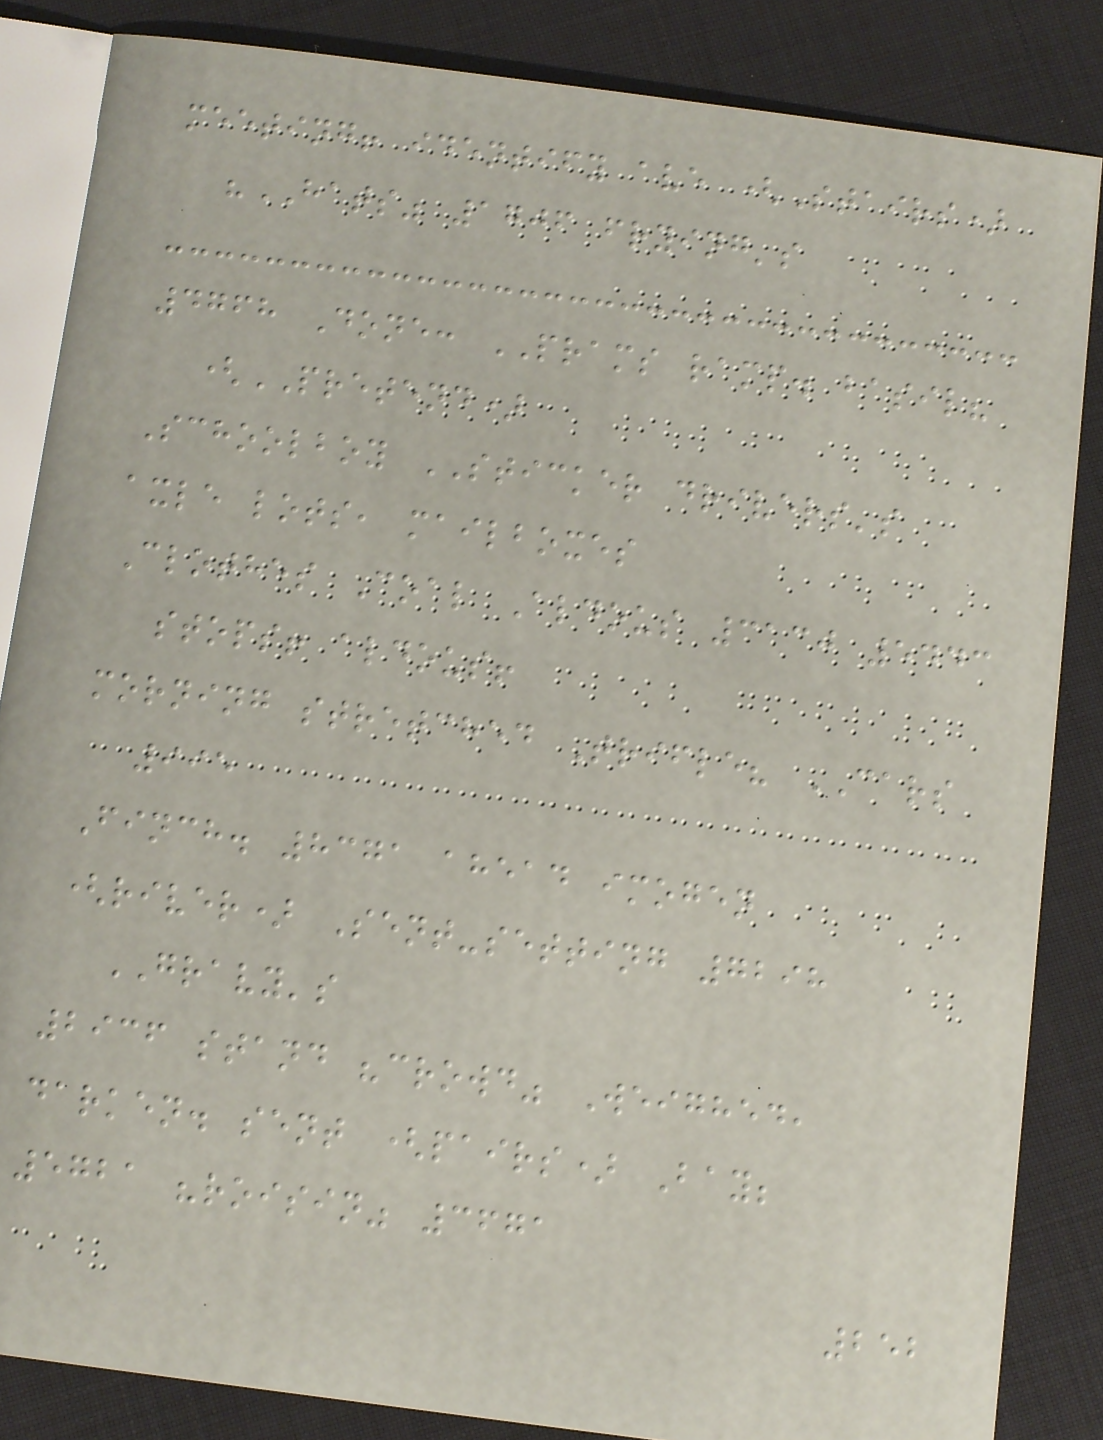meeting! identify ave (Stairs)
"HATS" 1706 frying's
4768 Done: PRAMS ramp. basil?
(PRETEND)
Schoolboy STICKER drivers's
axle lots, mailboxes
Clothes Coal Aldous 3130 5443
stops! aldous!
morning stretched Trifle? CARS
995
Finch. 8371 ahead imogen
(river) Sent-setting 7298
GRAVY's
2936 stand "crowd" Weighed,
darken. sent (pairs) Bay;
5721 "roisin" 3671
252
